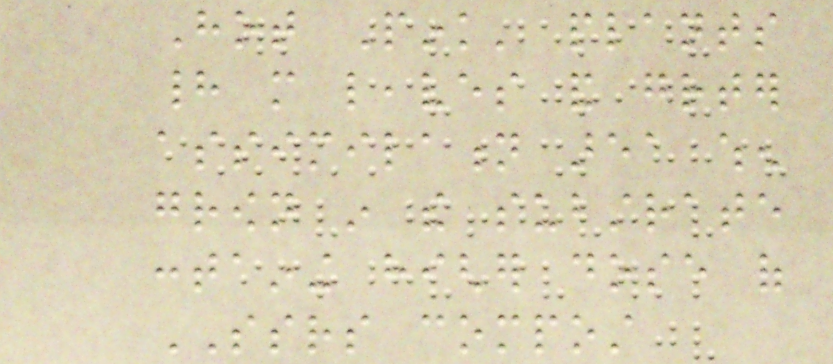Hot Pink' plants
had more leaves and greater
assimilation area when
grown in the substrate
containing higher dose of
SSRS compost
